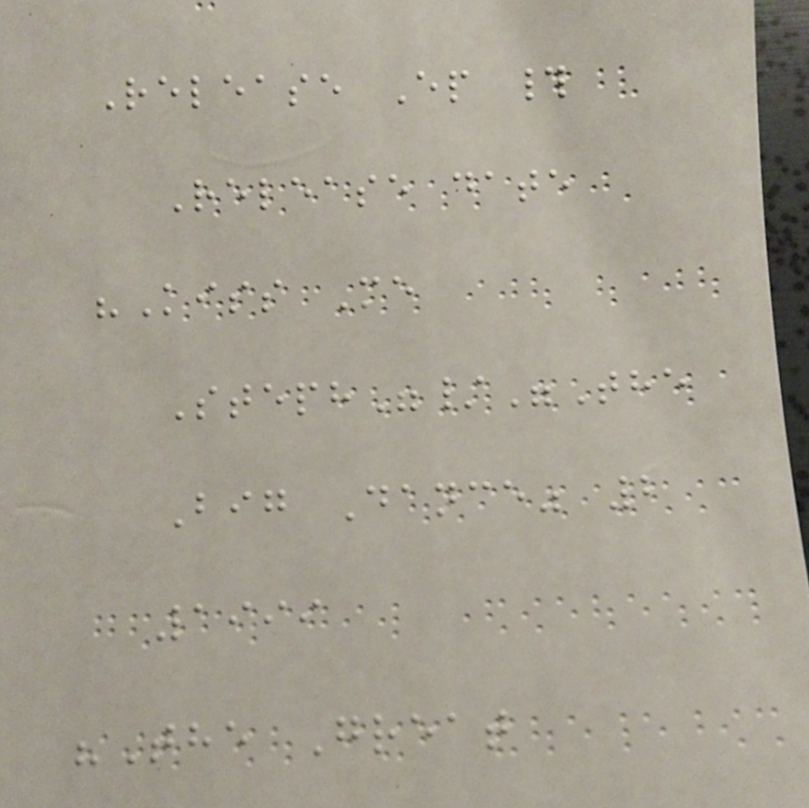Release Ep #
Release date
"Kiss Me
Steph"/"The
Big Dance" 2
1999
"The Great
